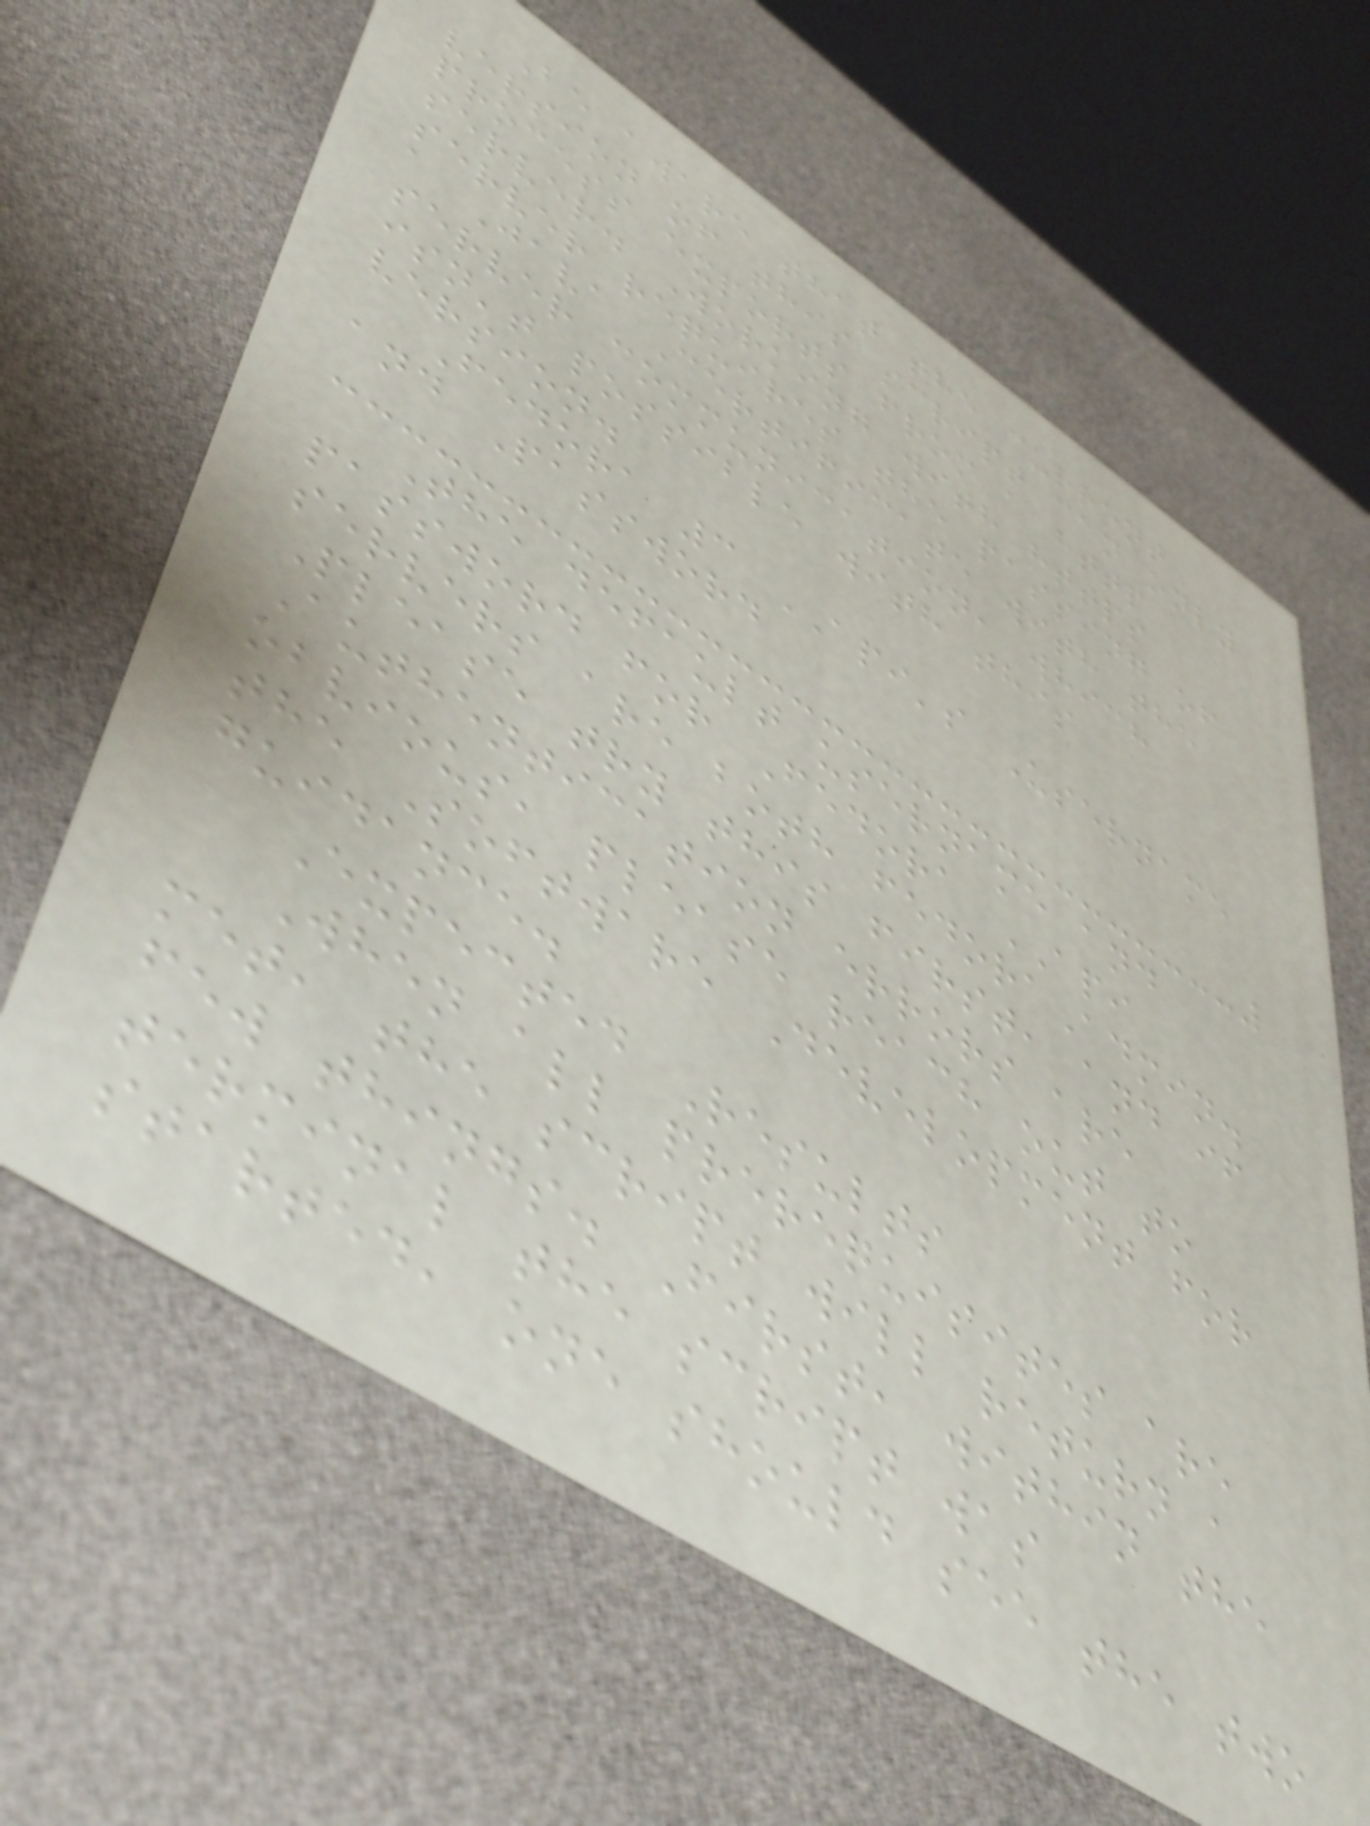Be aware that the current
version of this script can only
process exports from a http
server. Working with https
server requires the passing of
a Java Certificate with the
server communication, which
isn't possible with this
version.
Fedora 3 API's Username
and Password
The default username and
password for Fedora API
servers are both fedoraAdmin.
Please try this first, and if
Authentication errors are
obvious, please reach out to
the Software Development for
guidance.
Expected Results
When all prerequisites are
met, the script will return a
few things. First, within the
terminal the script was
started, one should see the two
